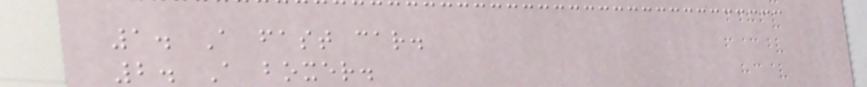1. A fast car.
2. A boxer.
